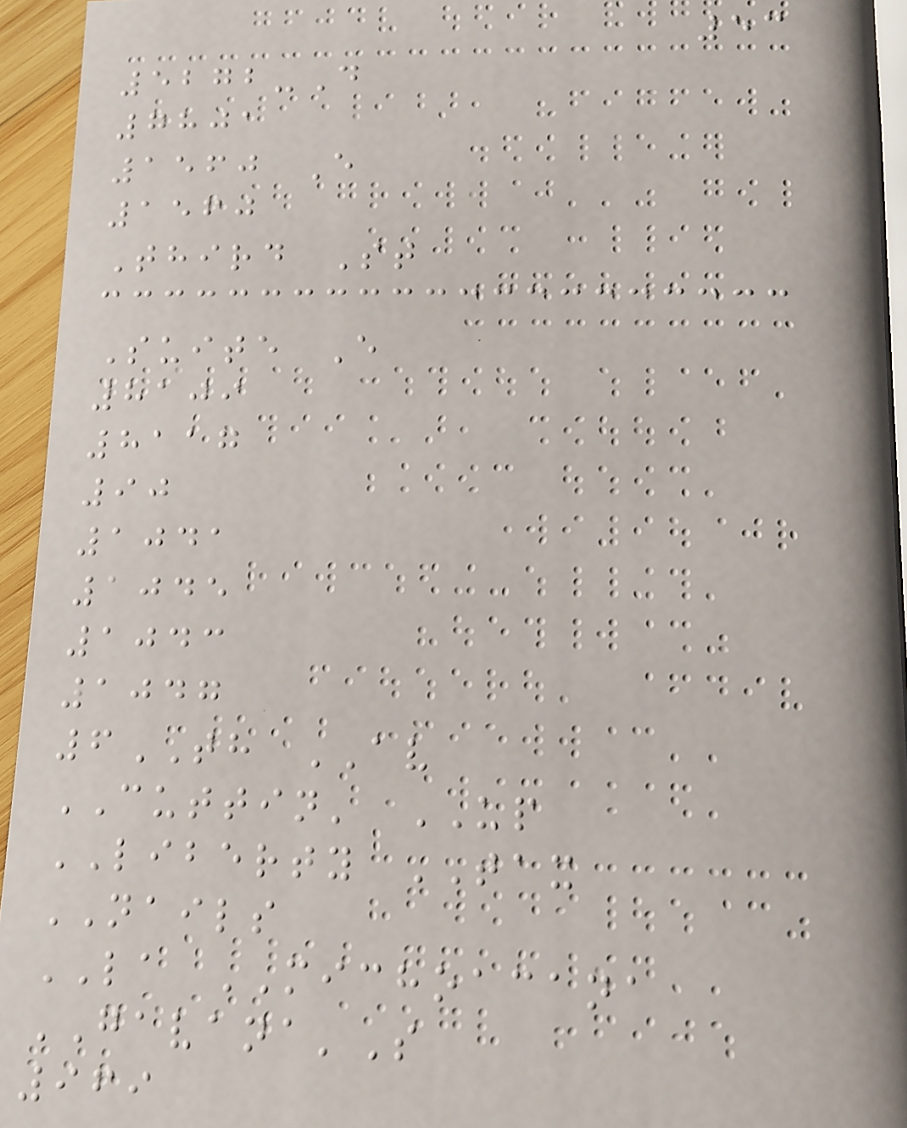53
5272-D
7801
1560 E
1560
Third St
Suite E
8109
8117
90
1041
1045
1043
1047
6TH AV
CUTTIN' UP
LIBERTY TAX
NAILS
LA MICHOACANA
GAVANA'S
969
